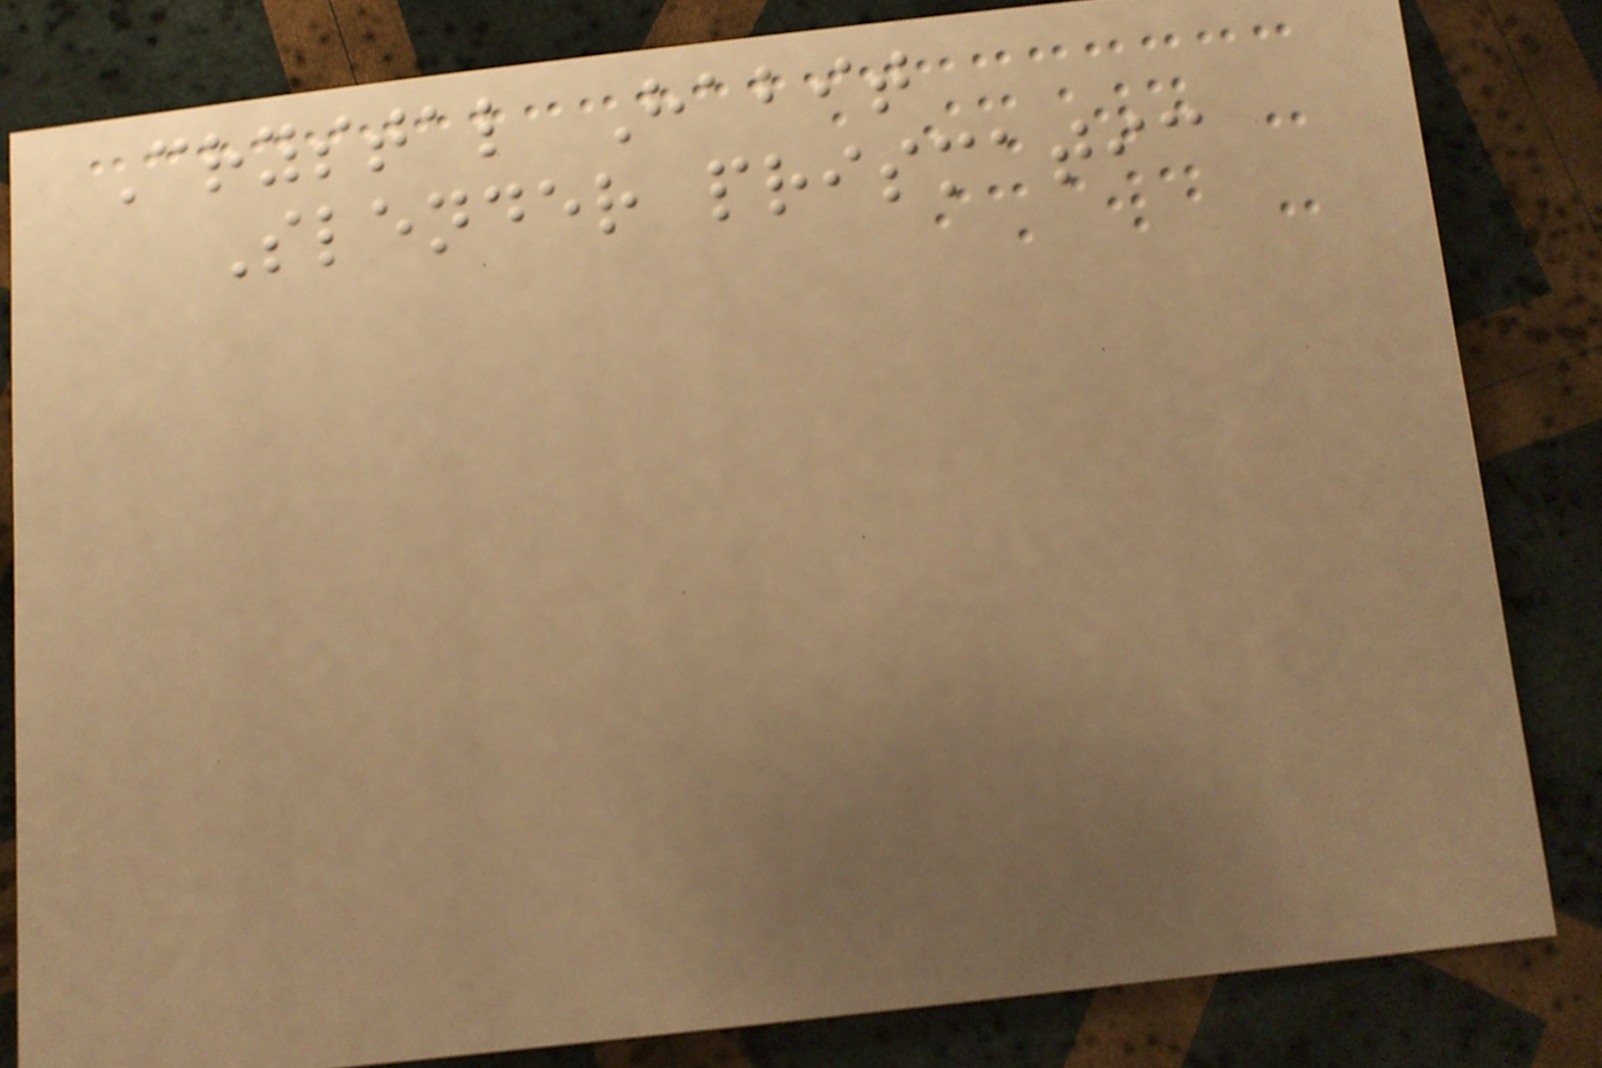Crystal Habit
Slender prismatic
